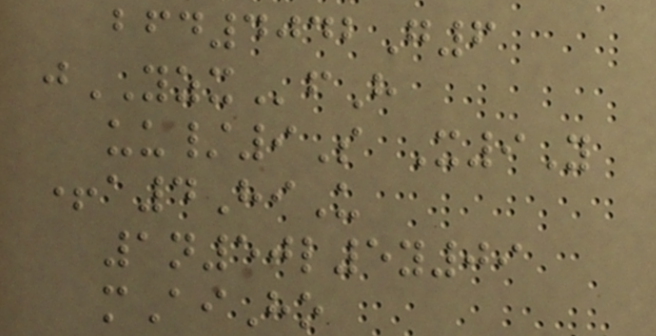bfd4042G6
jYZXfH
uu/9S X9Y
+a4HiU
1n50l5y09
mAiHo
